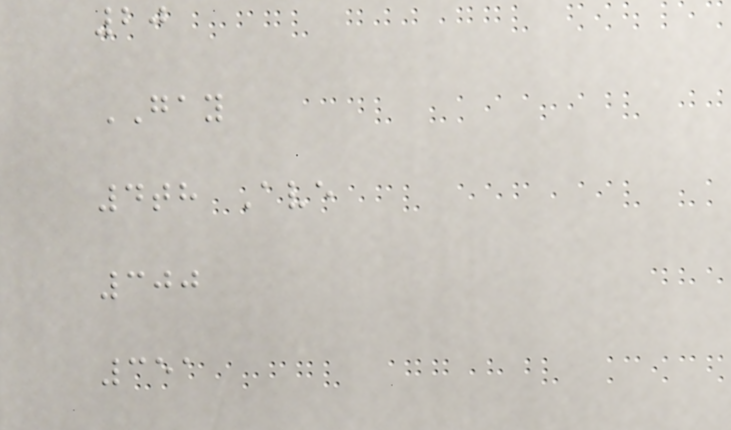20
GAY
4th Ave
300
351
